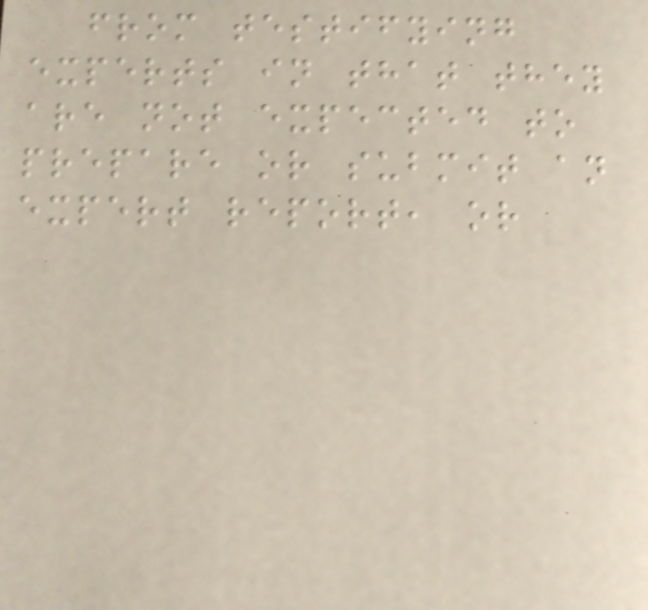from testifying
experts in that they
are not expected to
prepare or submit an
expert report, or
